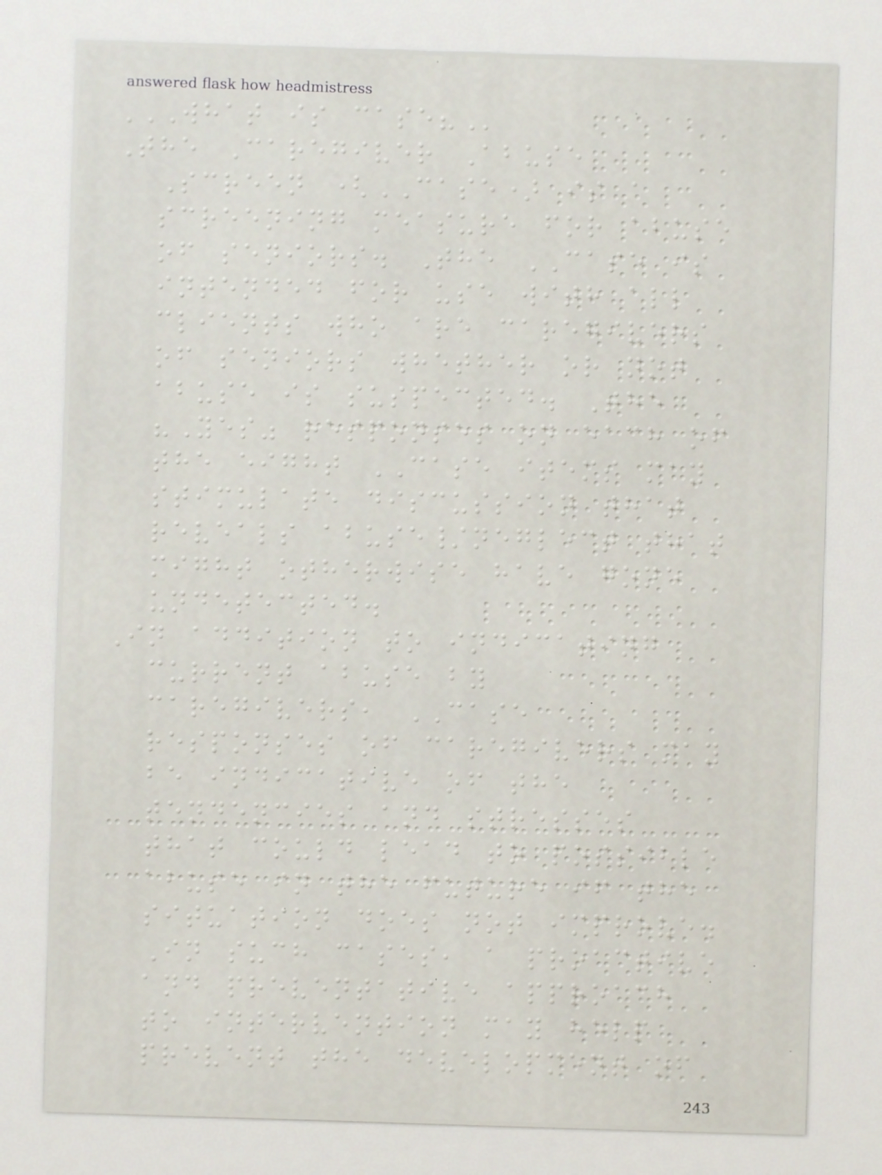WHAT IS CASE?
The Caregiver Abuse
Screen (CASE) is a
screening measure for abuse
of seniors. The CASE is
intended for use with all
clients who are caregivers
of seniors whether or not
abuse is suspected. The
"Yes" responses on each of
the eight CASE items may
stimulate discussion that
reveals abuse/neglect that
might otherwise have gone
undetected.
In addition to indicating
current abuse by
caregivers, CASE
responses of caregivers may
be indicative of the
tendencies and stresses
that could lead to possible
abuse in the future if the
situation does not improve.
In such cases, a proactive
and preventative approach
to intervention may help
prevent the development of
